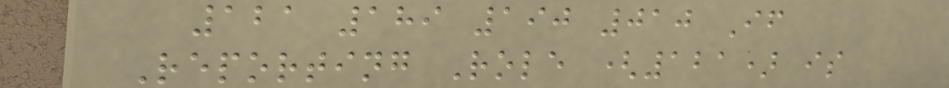121 189 190 010 If
Reporting Role (121) is
